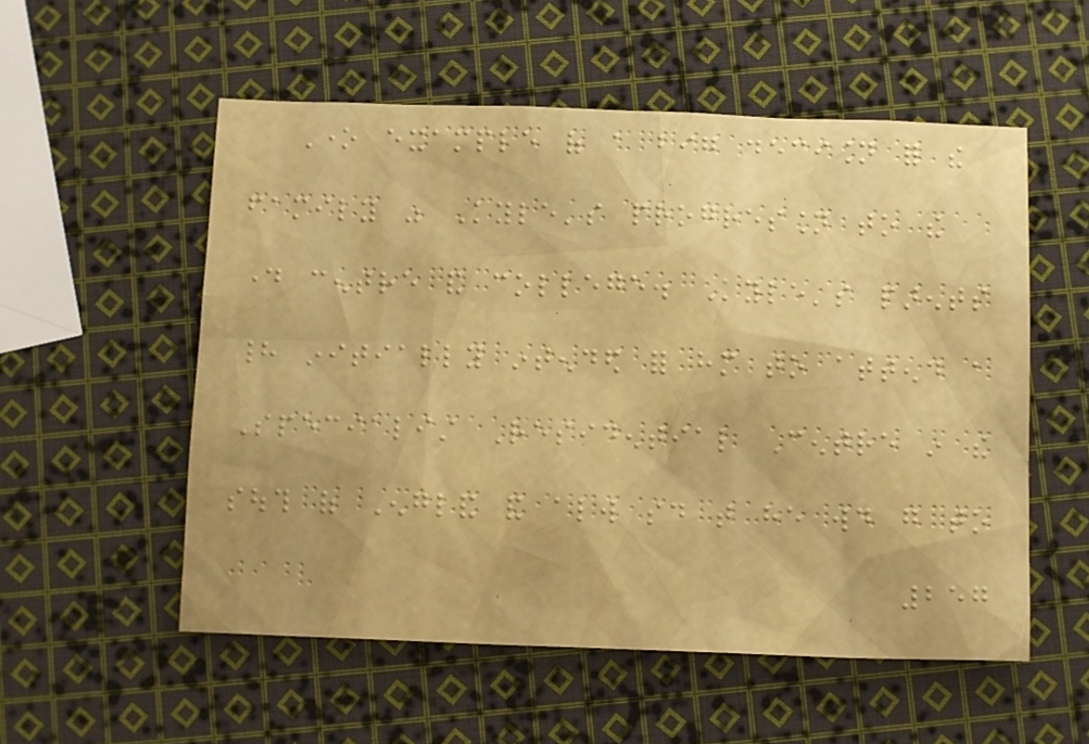One example of a big decision for the
family was Kyle's progression to the
day centre and college. Kyle's parents
had initially intended for him to attend a
Specialist Residential Centre in the
south of England and always said that he would go to
257
